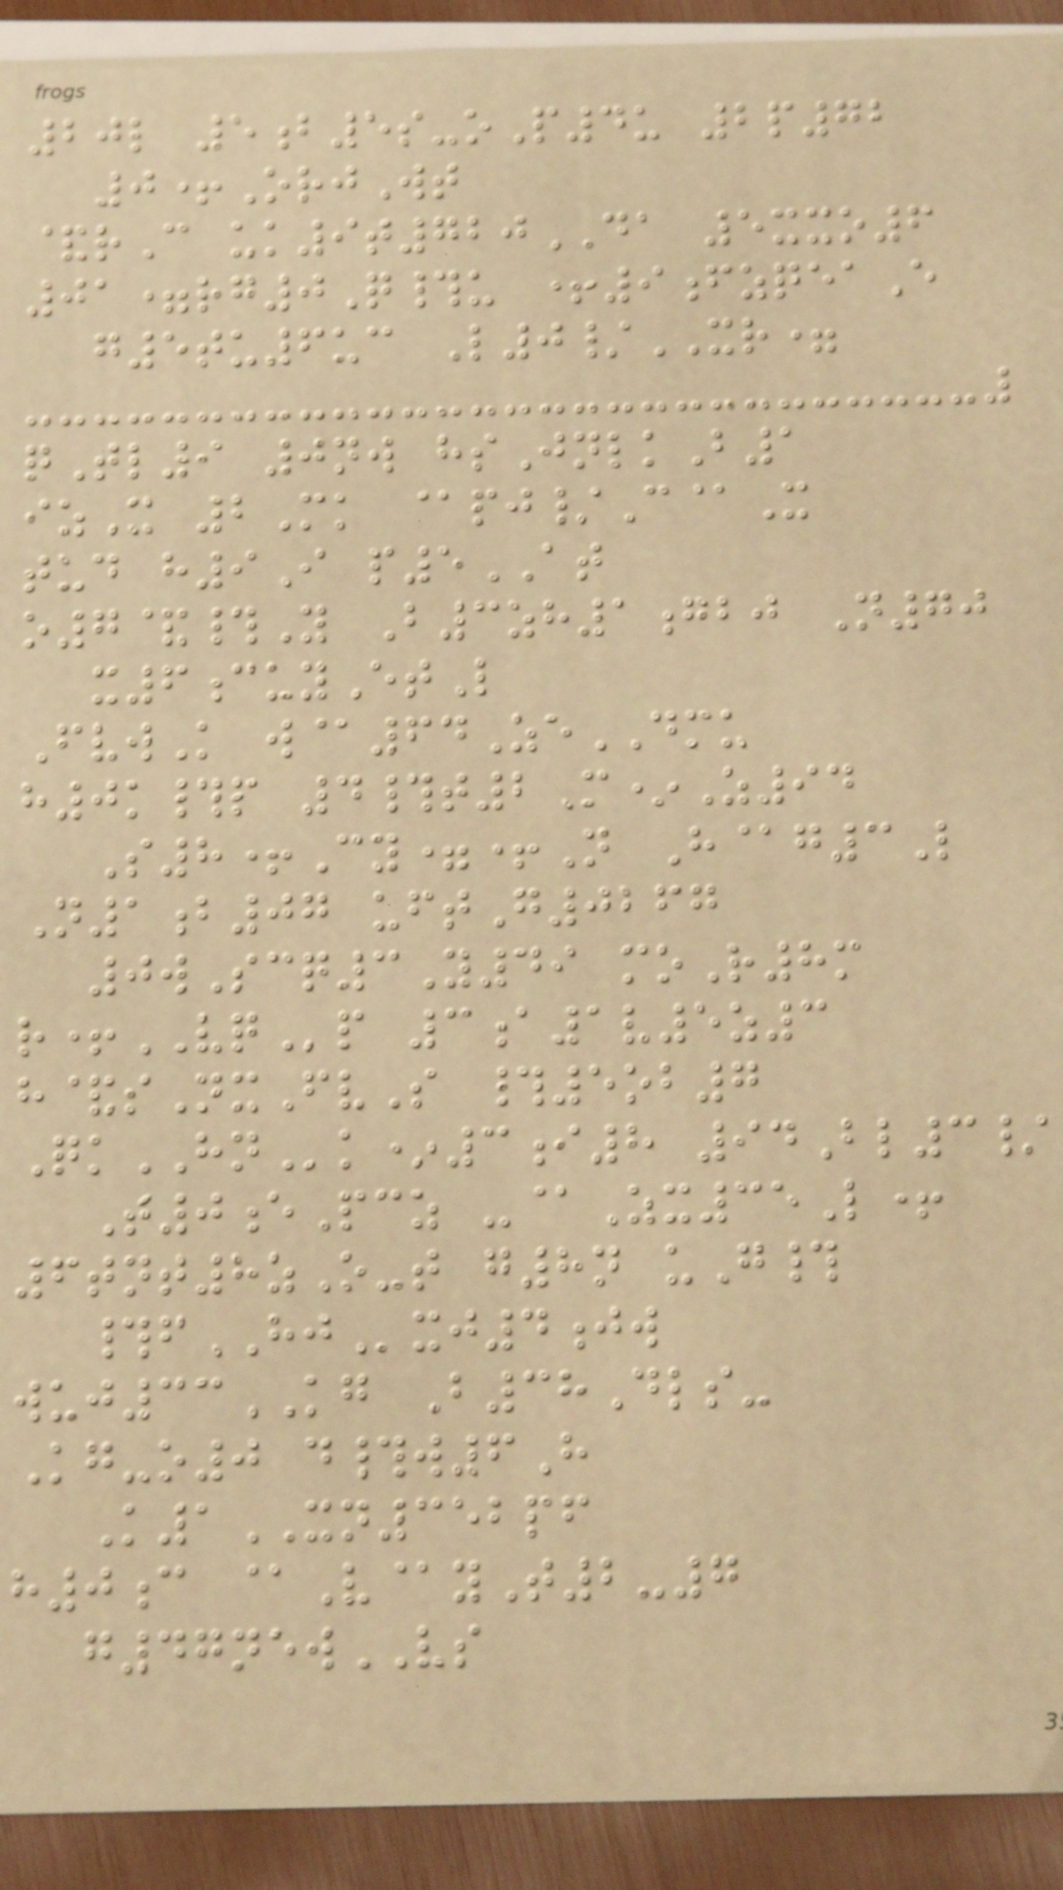20l 5b5s-oP4u 2p72
0+OrjWt
&rC uk9t720DA 5xxo6
01=rg0Q#u +9fzqeaE
g5tu6uc L0/XR=
qTl9 0nw hsJnlkB1
izX 2Mk @pj/C@X
tud h9I p5AT
o7&#Y B3zh1gbj N70
x6cuyEtL
FvwK w@64ZeDMU
h0k#p 4#t2M*Z94
S8+Cy=+N H@g3L
N1b07 uftG0267
0wScq3Y49 moR8m
r+VQp 3a1v5z3
h&sNxFvS #5ob7
QkHNk*3i8 94Bl3/
T0ePcz -@Zx35L+
6tnt8zO-t g8n uG#
#fHJxj4jw
wuj33KG B38Dls-
Kg-o0 d#w6H
K1XN352pf
h0c @V@yT2-7
g47newVS
